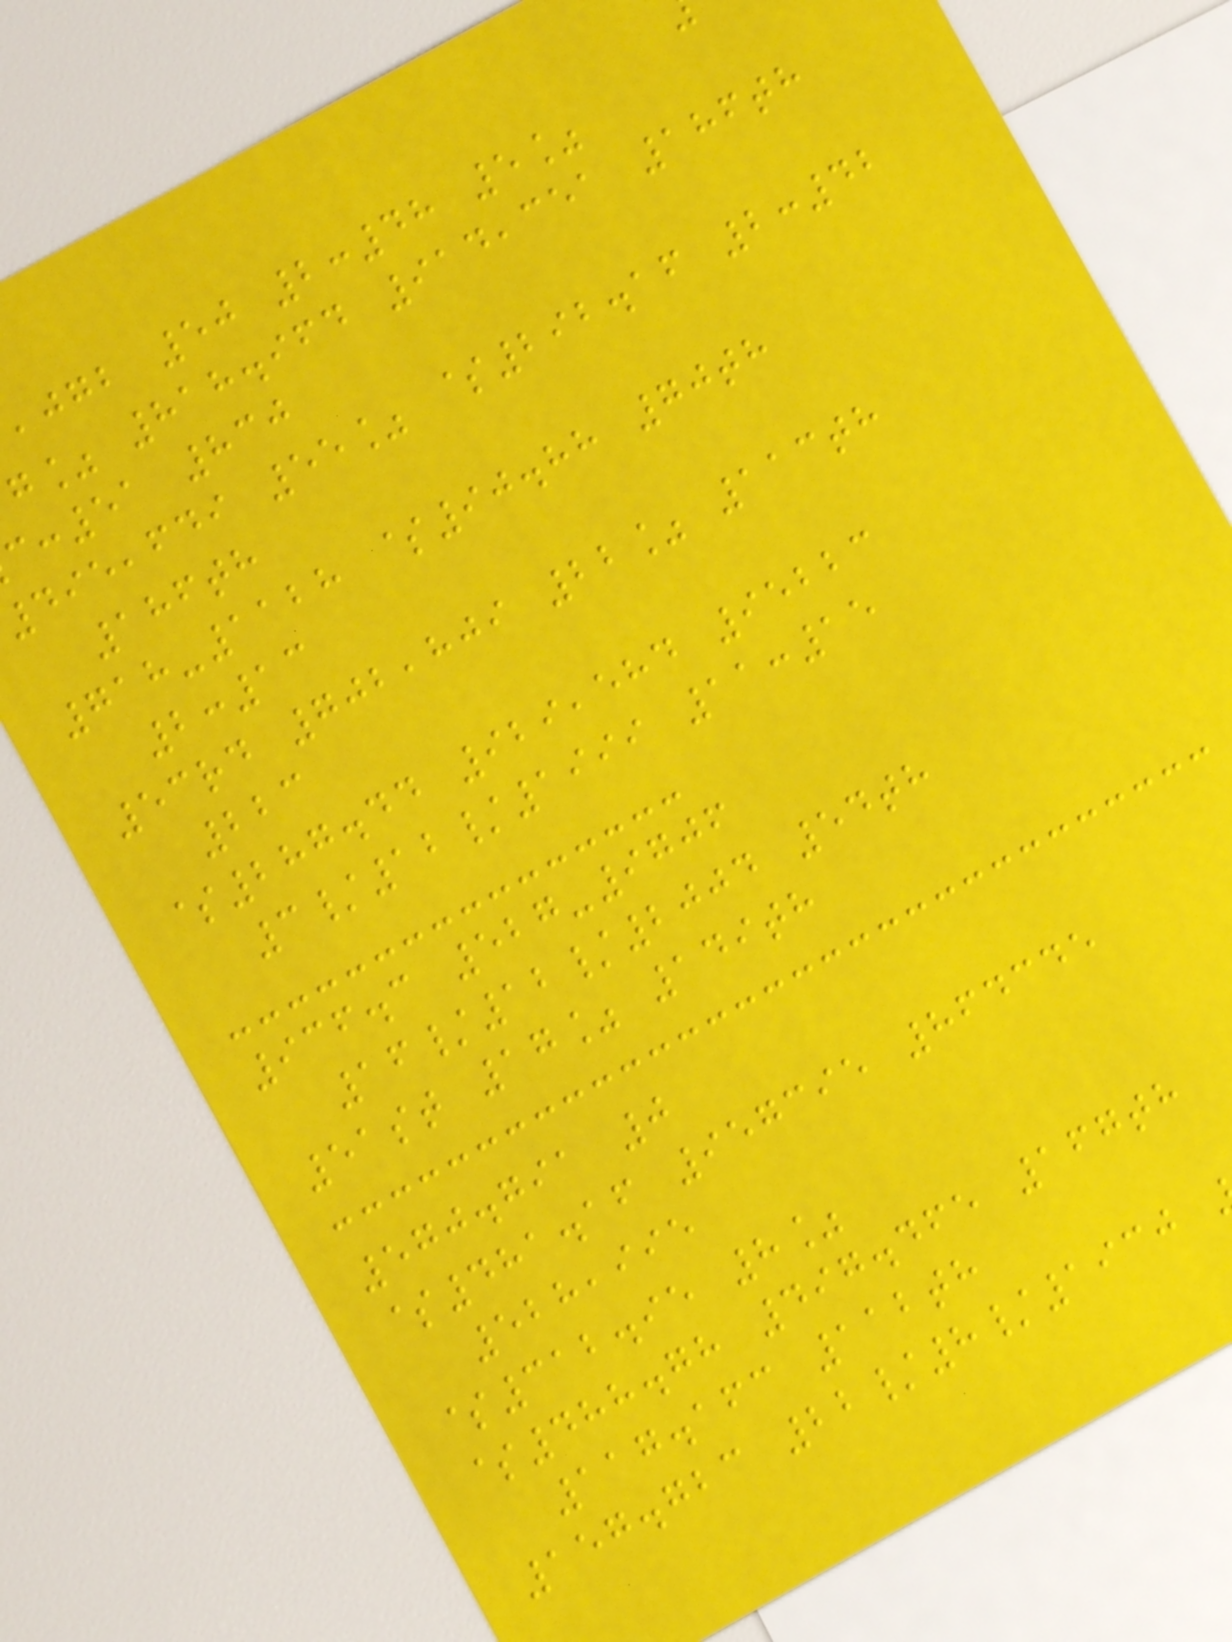,jgb 50 2:48 5%
g% 818.964 914,351 186th
:51 830
495,649 55% $292.16 2:42
186th
718-1128 $90.88 70th
2:13
53rd 702,809 22% 113th
223
$287.44 929,584 95223
3/12/1999 11:15
936.3 527-9706
16/12/2004 54th
51st 17% 149th
570.791 0
$481.16 957395 864345
528,995
$312.95 8%
$488.78 497.465 167th
117.163 112th
157.723 22/8/1930
